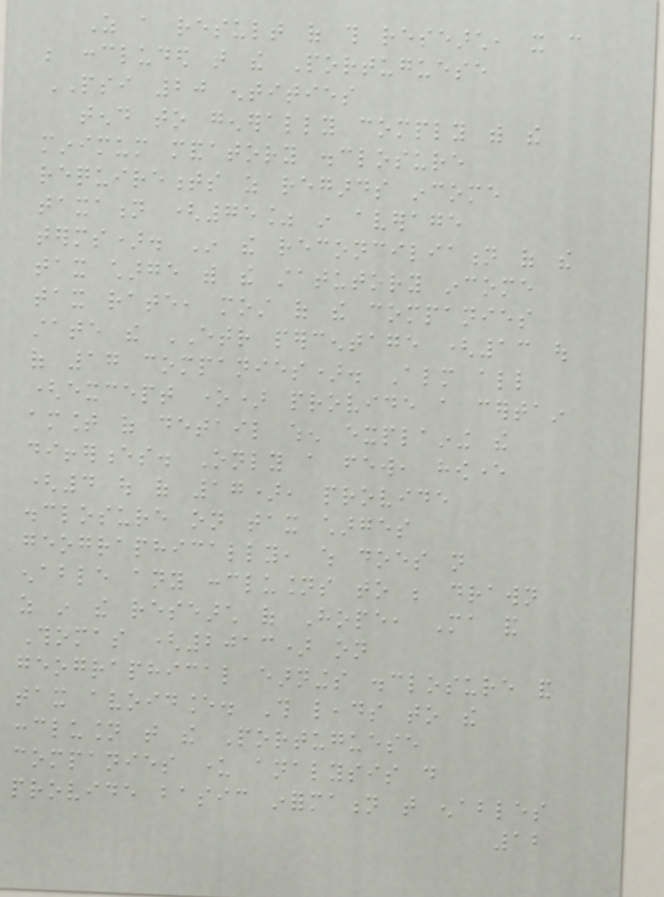As a result of this research, it can
be concluded that the Portuguese
PSI 20 entities
tend to generally comply with the
minimum mandatory disclosure
requirements as regards income
taxation (75% in average
terms). In the reconciliation of the
tax charge with the statutory income
tax rate, most of the companies
state the ETR percentage (13 out
of 17 companies). Almost all
(except one) provide a certain
amount of detail when explaining the
differences. Only a few, however
(4 out of 17), provide
disclosure on tax charges
geographically, which does not
enable any conclusions to be drawn
as in the research of Hope, Ma and
Thomas (2013) on
geographical earnings disclosure and
tax avoidance. This leads to the
conclusion that the Portuguese
companies under analysis do
provide basic information that enables
12
